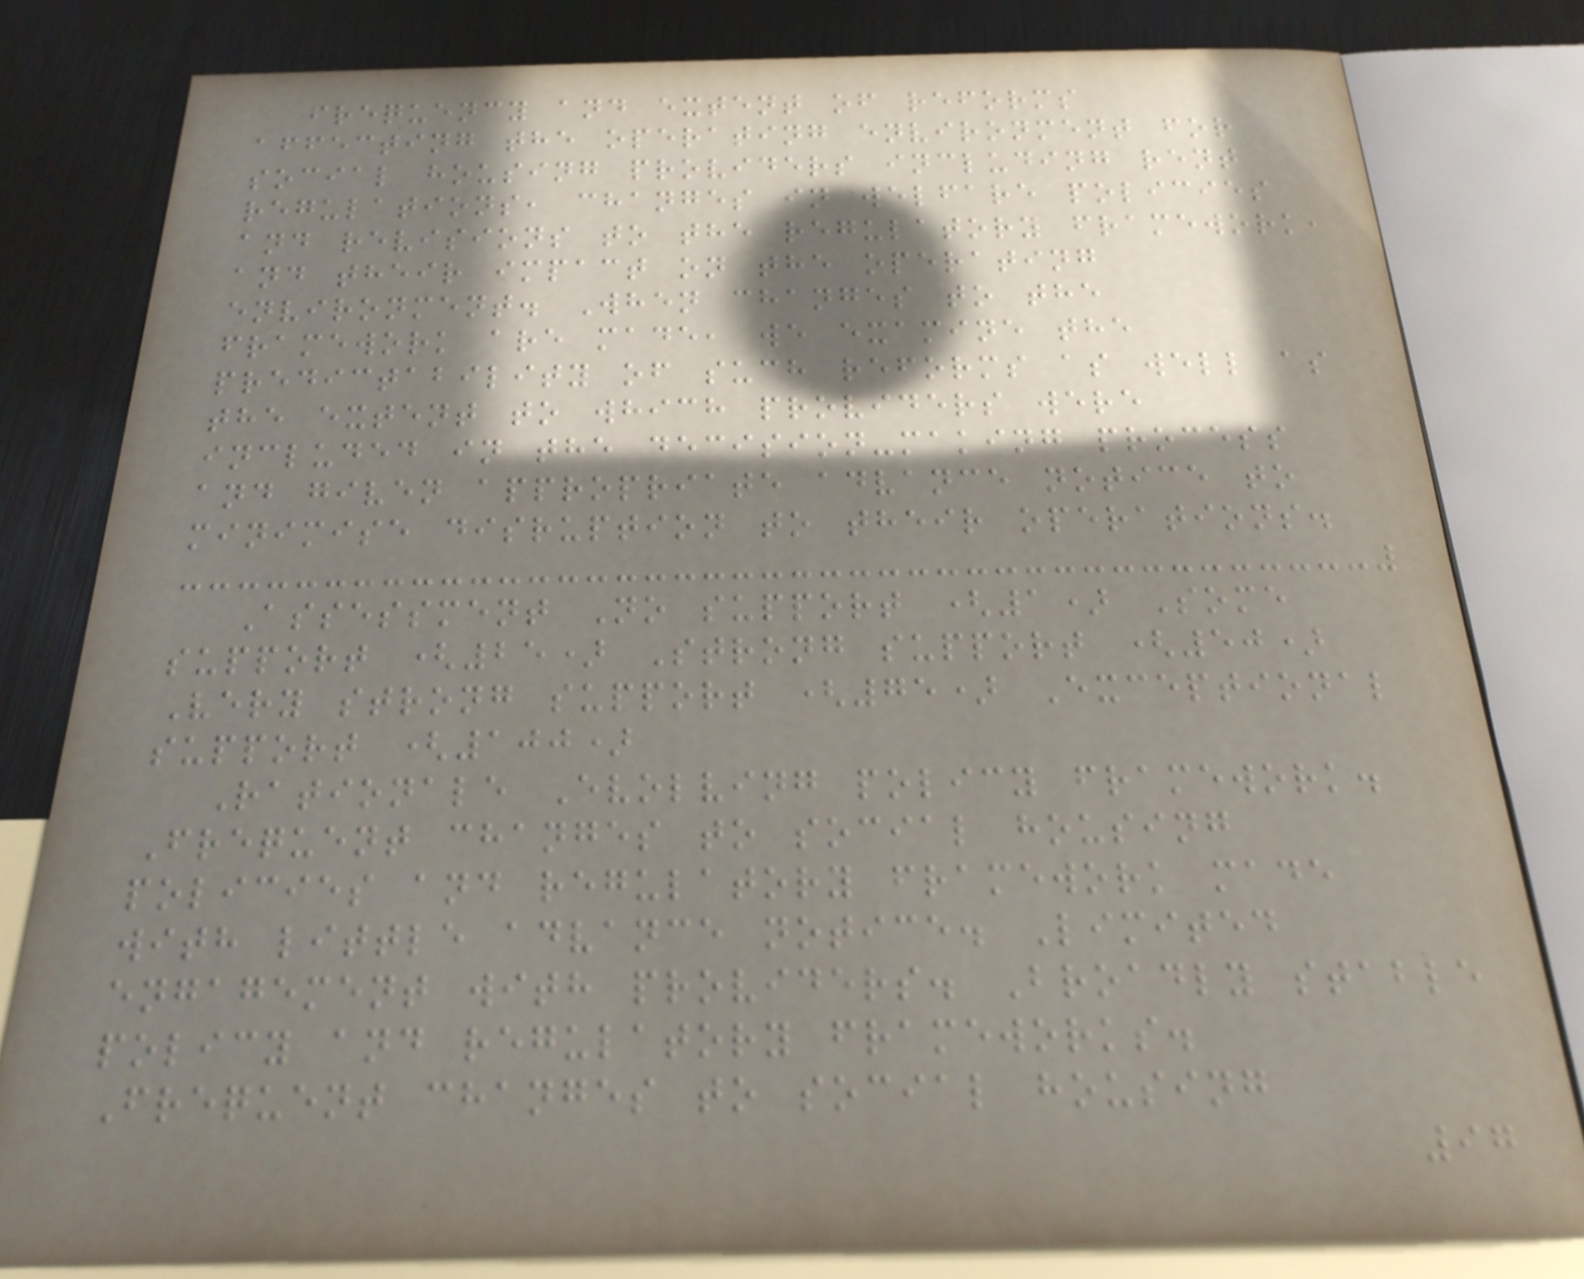frequency and extent of reforms
affecting the operating environment for
social housing providers including rent
regulations, changes in welfare policies
and revisions to the regulatory framework,
and their impact on the operating
environment. When changes to the
framework are made, we examine the
predictability of such reforms as well as
the extent to which providers were
included in the decision-making process
and given appropriate advance notice to
minimise disruption to their operations.
Assessment No support (1) Some
support (25) Strong support (50)
Very strong support (75) Exceptional
support (100)
Rationale Evolving policy framework.
Frequent changes to social housing
policies and regulatory framework made
with little advance notice. Limited
engagement with providers. Broadly stable
policy and regulatory frameworks.
Frequent changes to social housing
97
